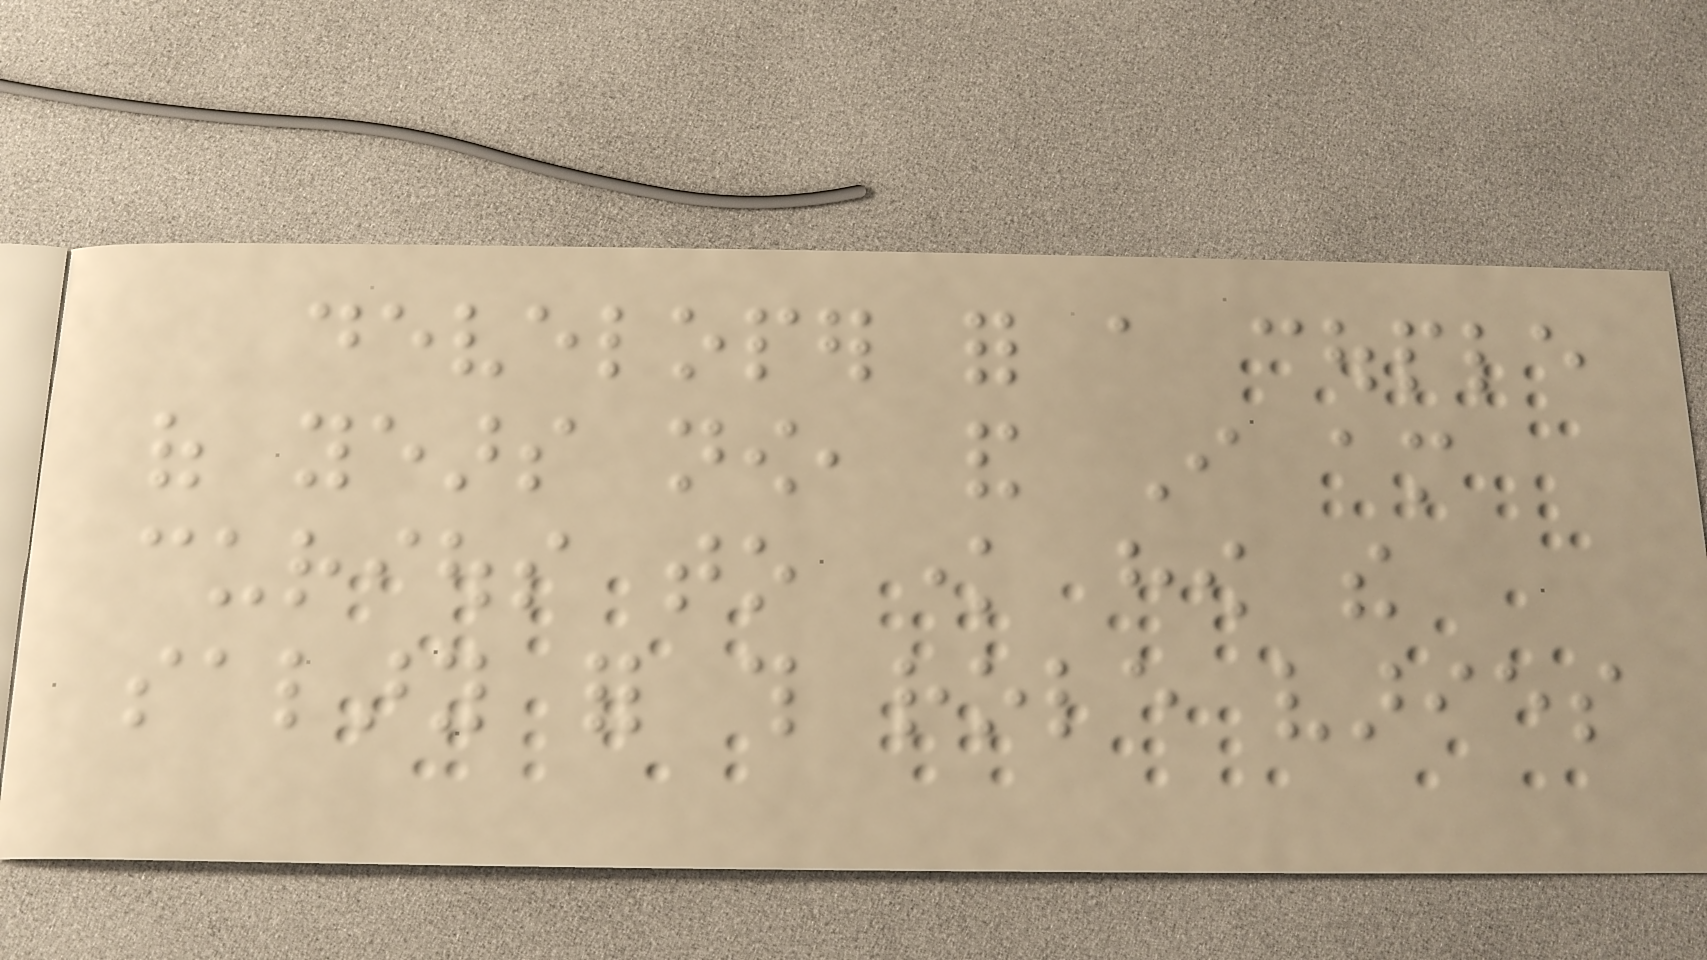developer for a couple
of years now, and I am
curious to know how the
salary for this role varies
